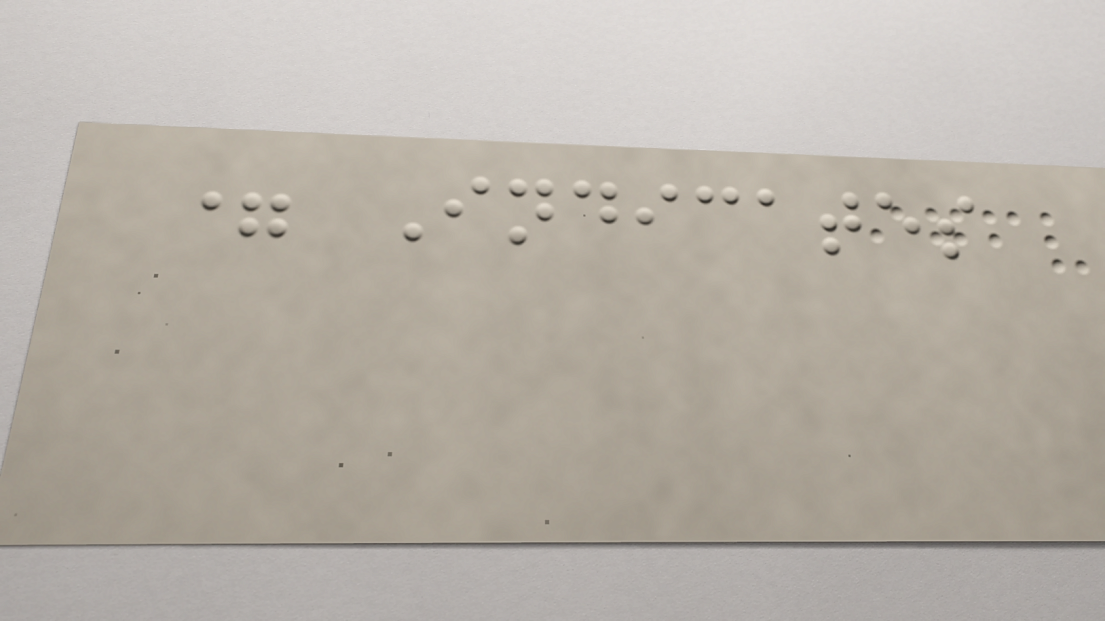= Indicates
